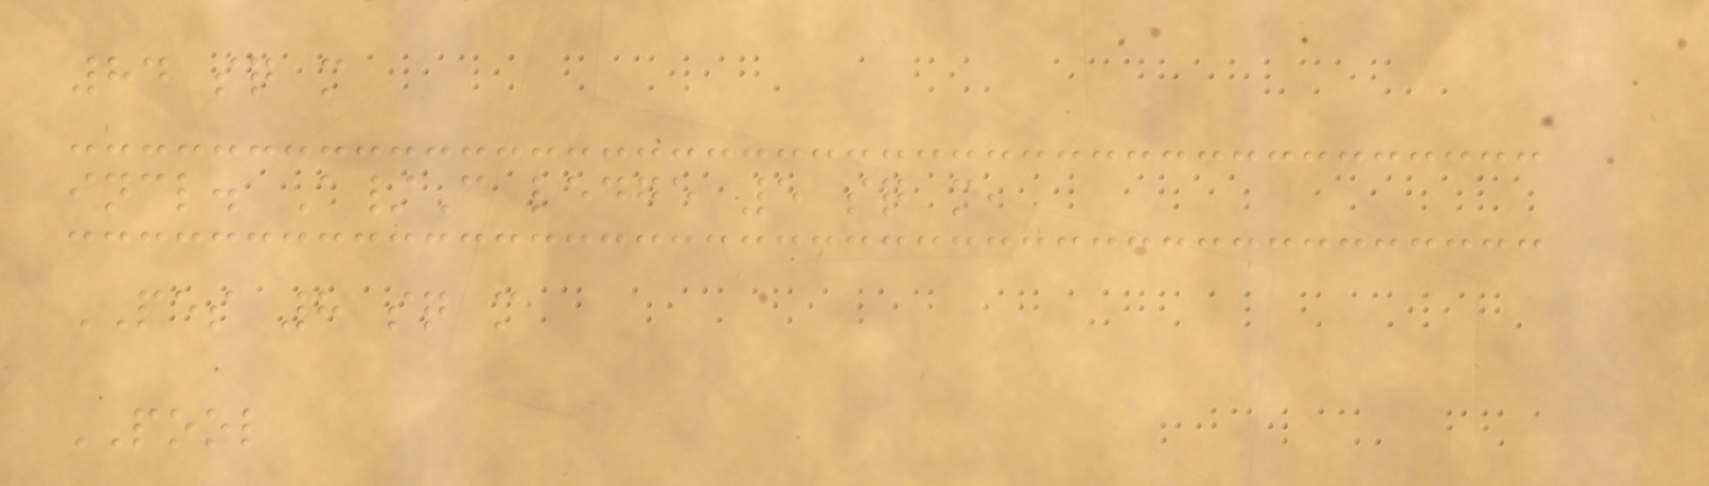84 sq m
incl. A/C ledge 5 sq m,
PES 8 sq m
POOL
